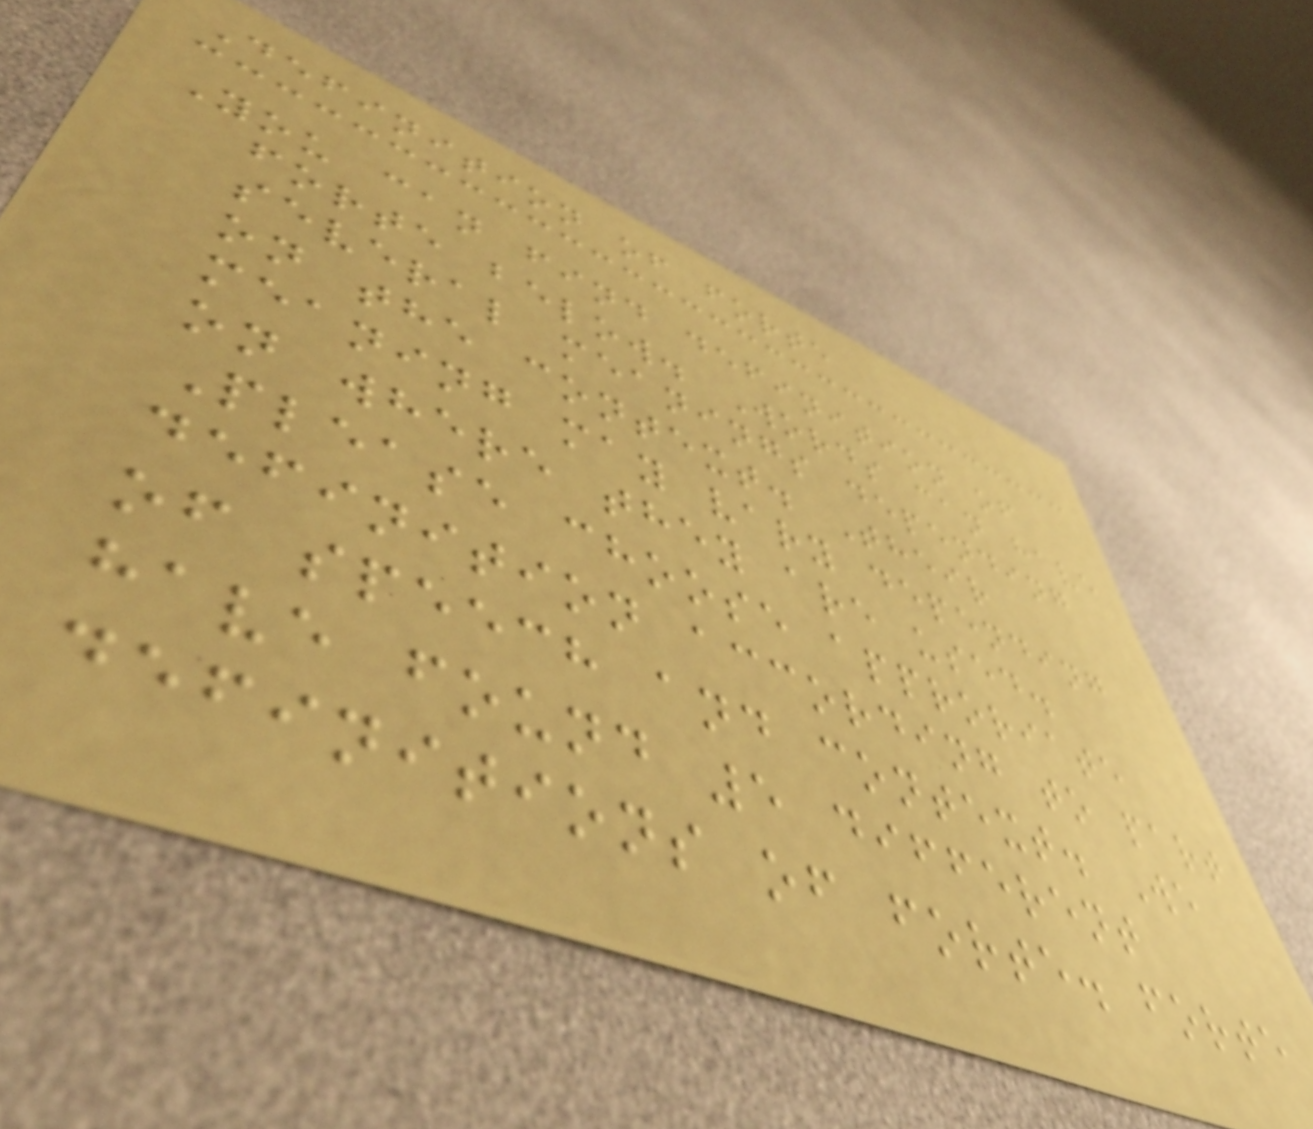Definition of forte
You can find definition of
forte below. Words can have
several meanings depending
on the context. Their
meaning may vary depending
on where they are used.
Please choose approriate
definition according to part
of speech and context. We
have found 5 different
definitions of forte. forte
